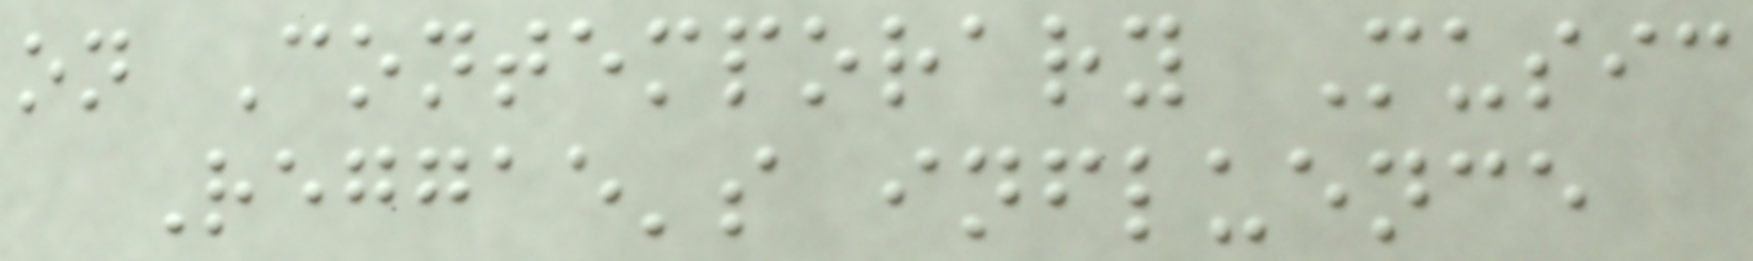on Contemporary Music
Reggae's influence
